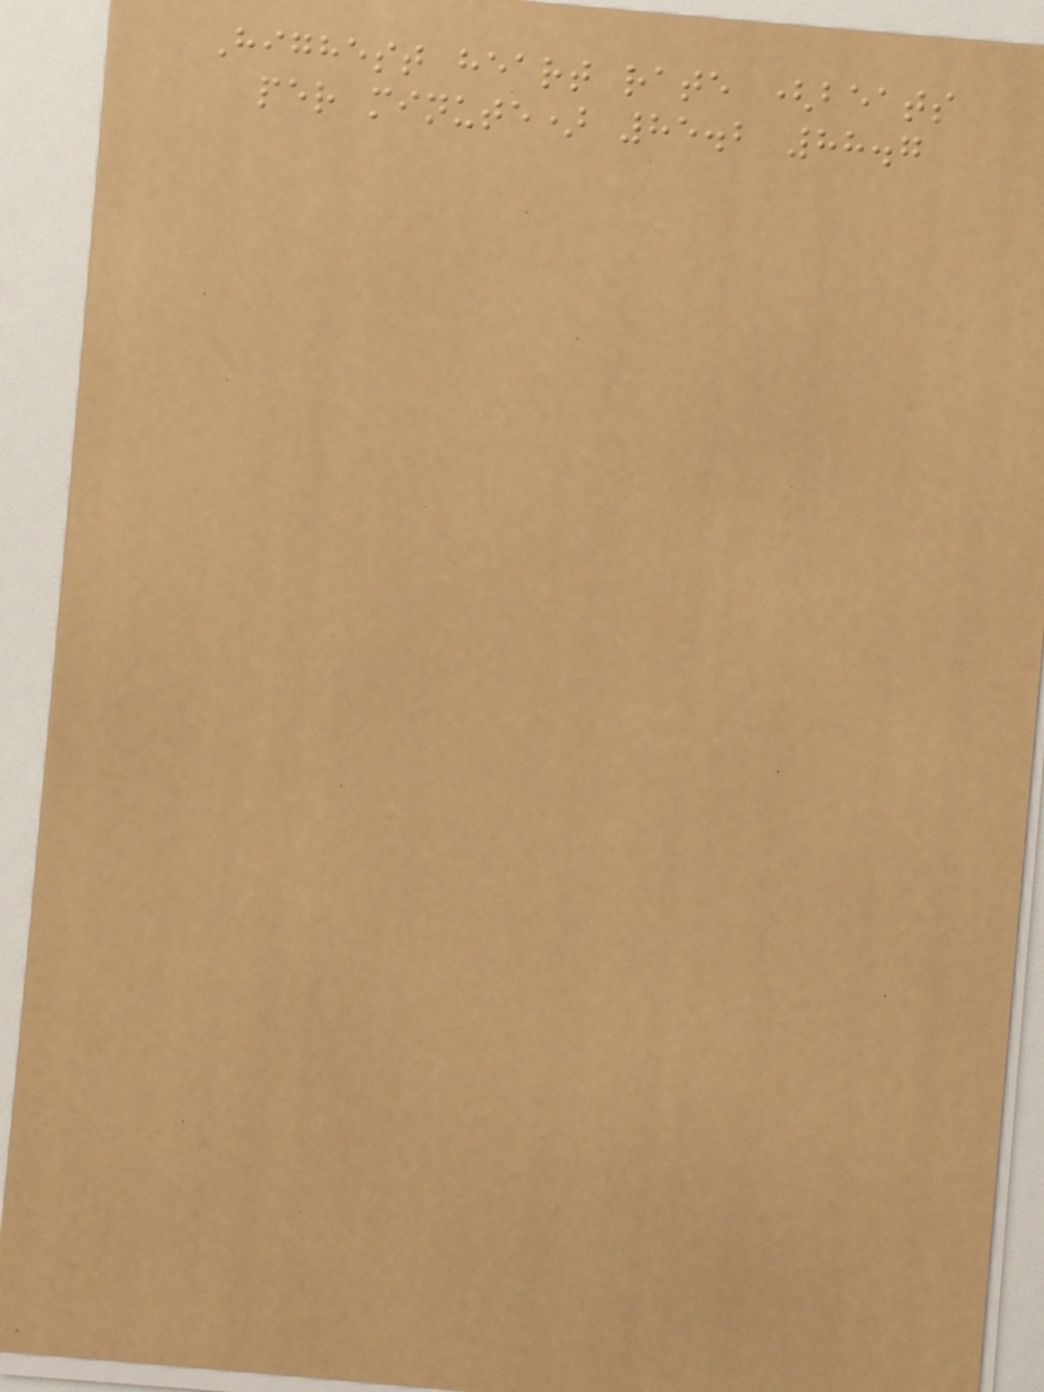Highest heart rate (beats
per minute) 85.2 88.7
